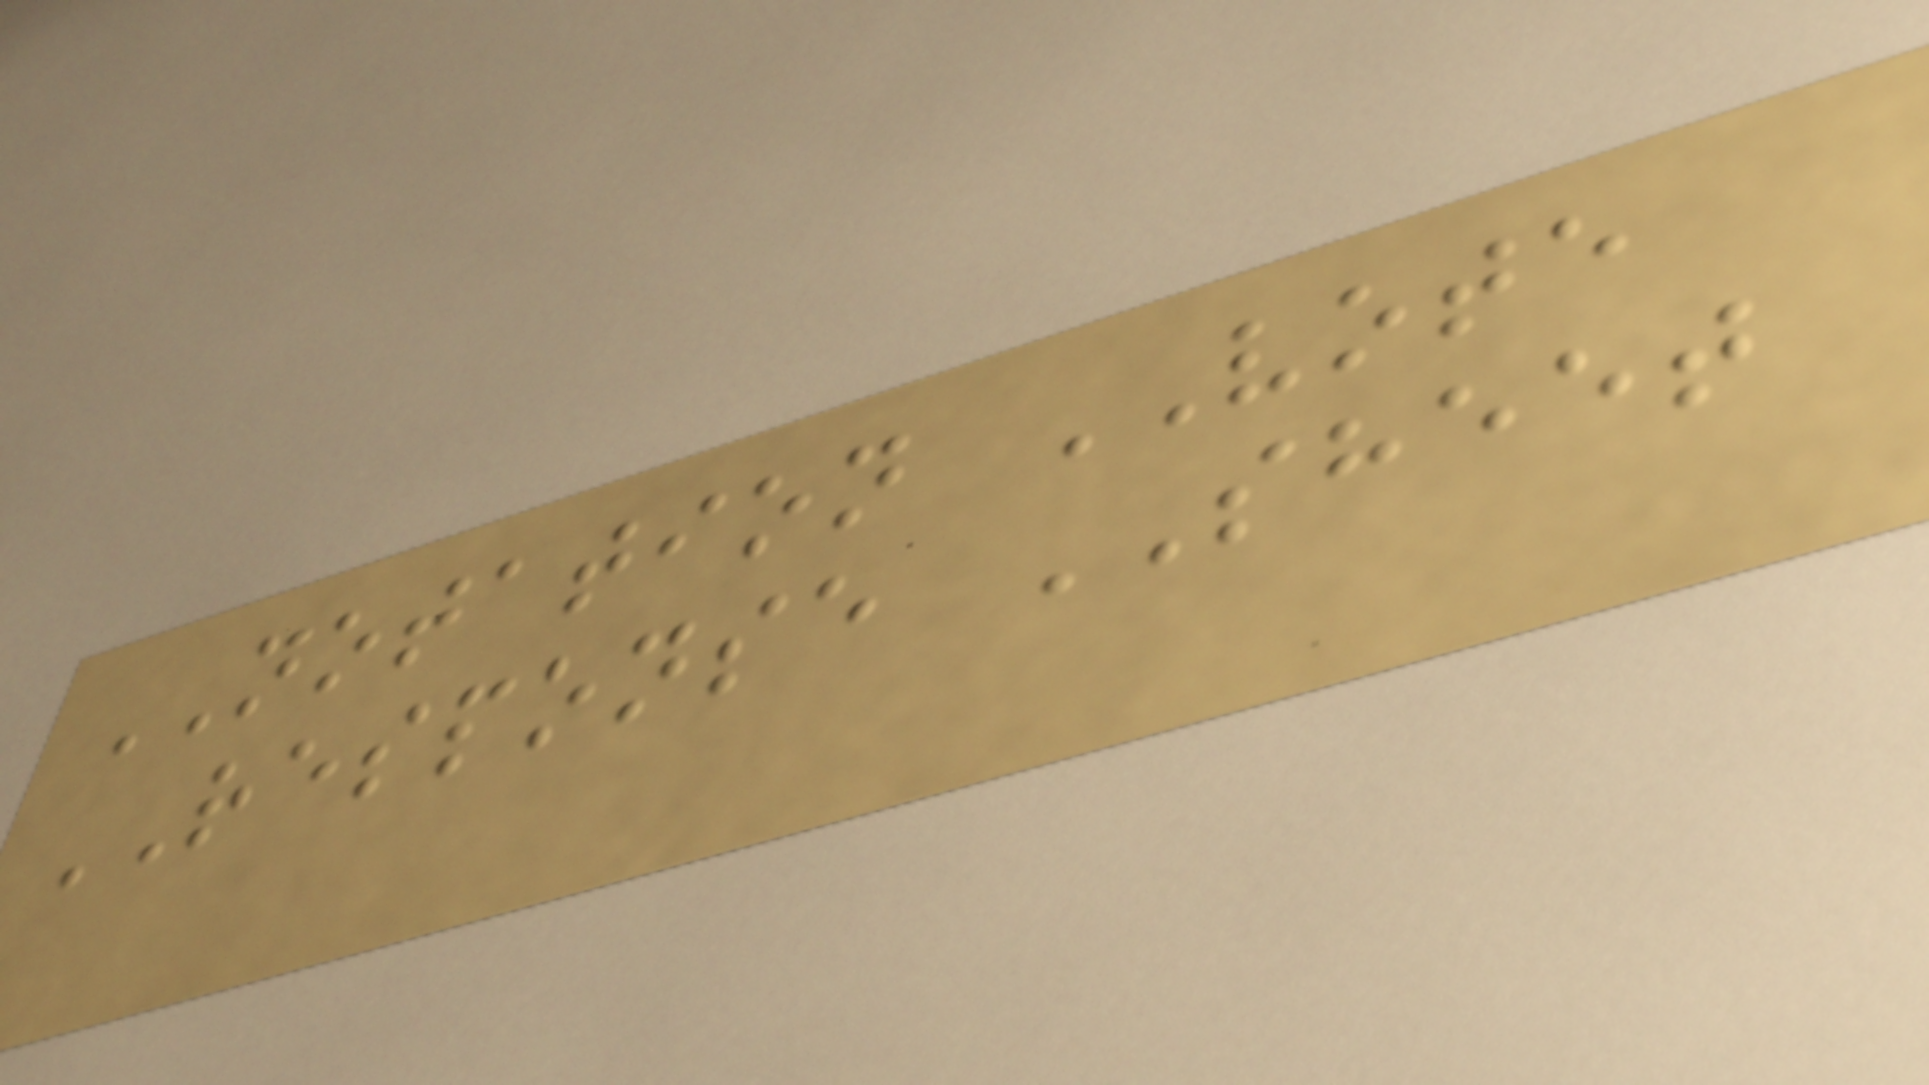NOTATION VOTE
RESPONSE SHEET
